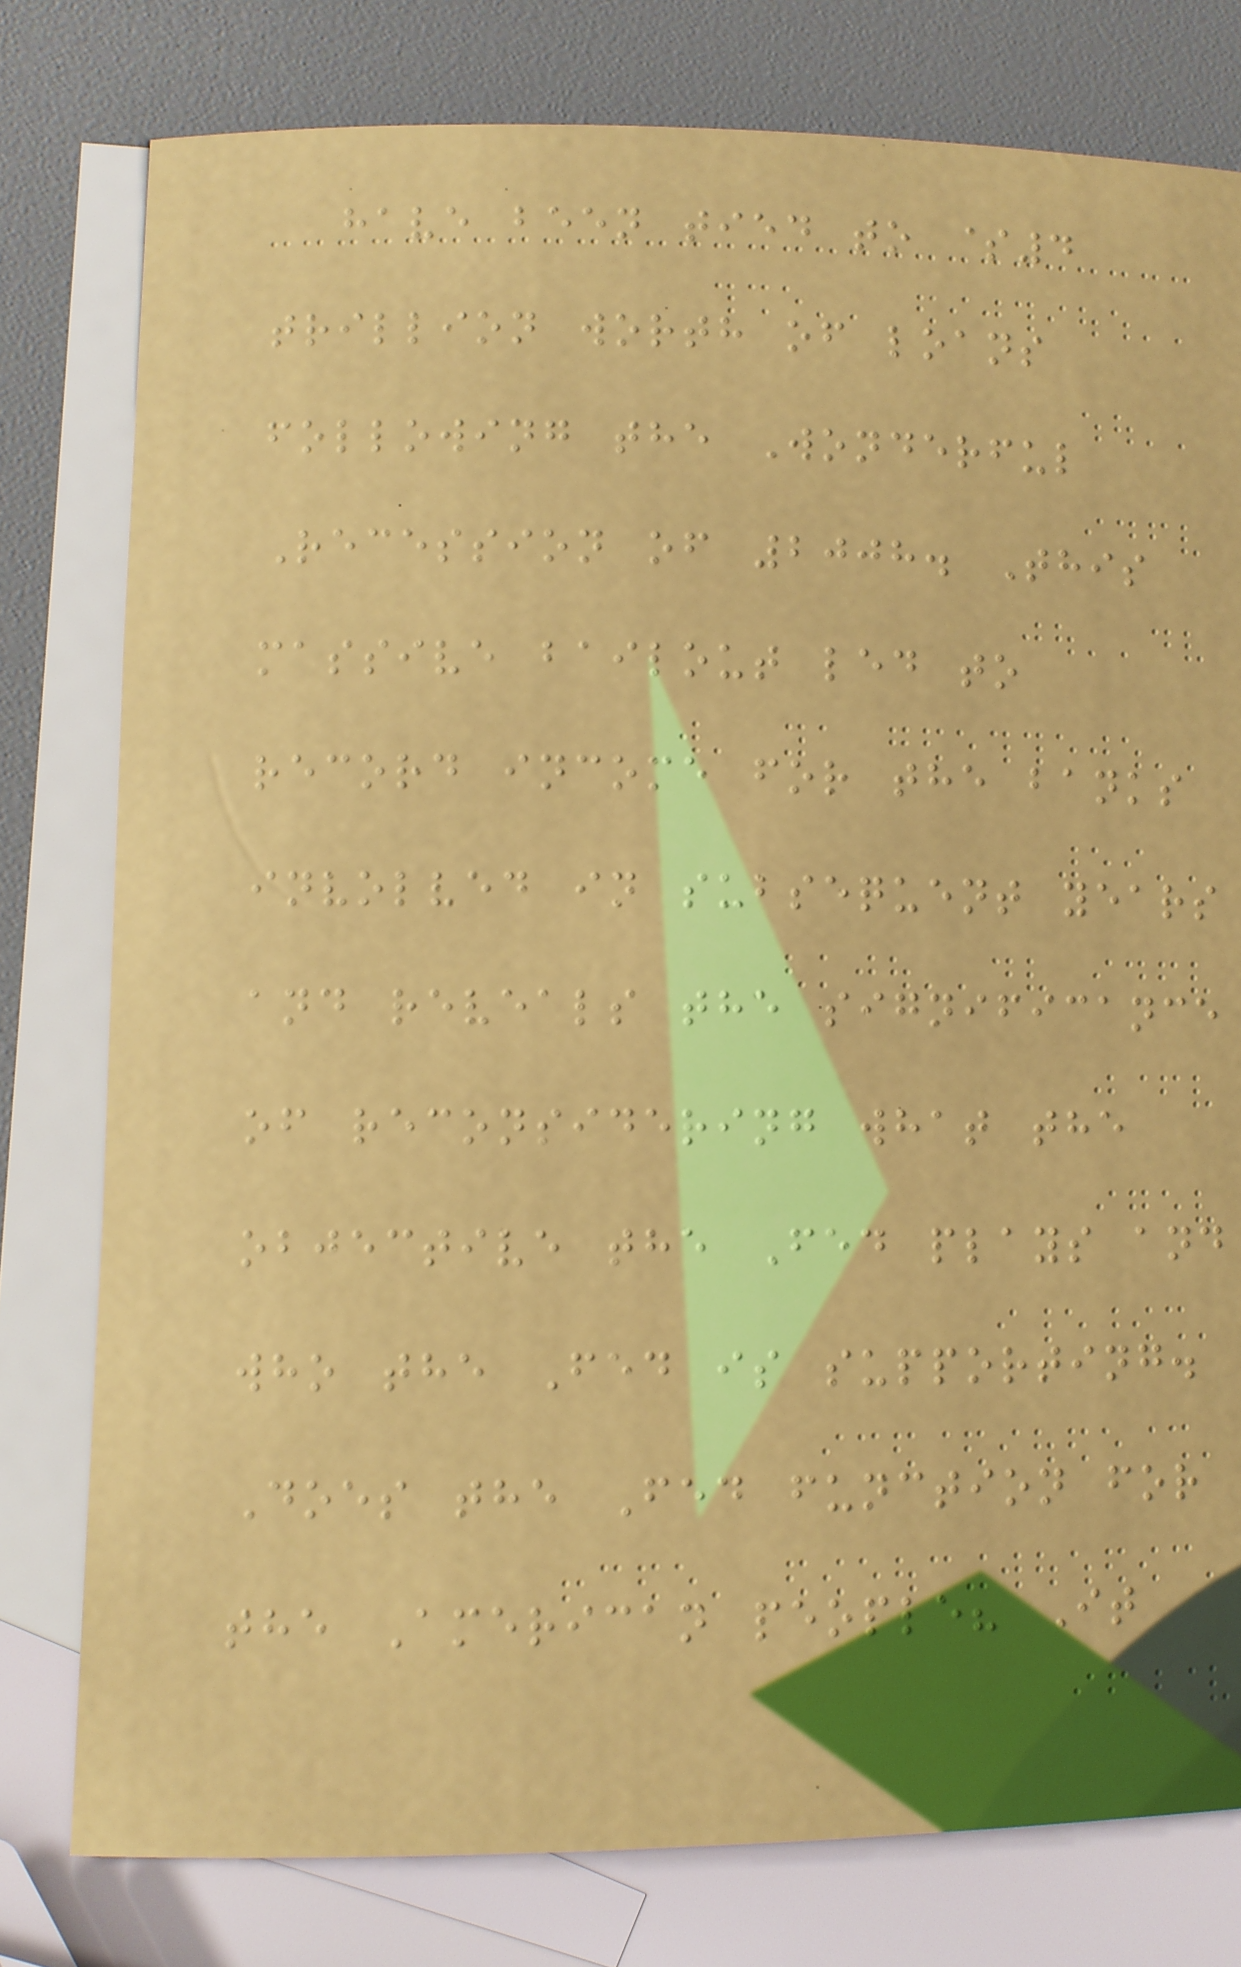have been tied to $4
trillion worth of loans
following the Wonderful
Recession of 2008. This
massive bailout led to
record income for the banks
involved in subsequent years
and reveals the significance
of reconsidering what the
objective the Fed plays and
who the Fed is supporting.
Does the Fed function for
the American people? It
